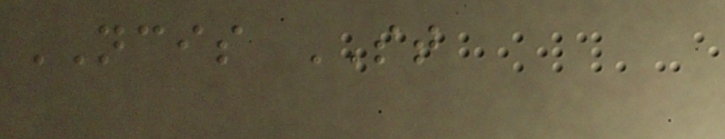NCIS ST
